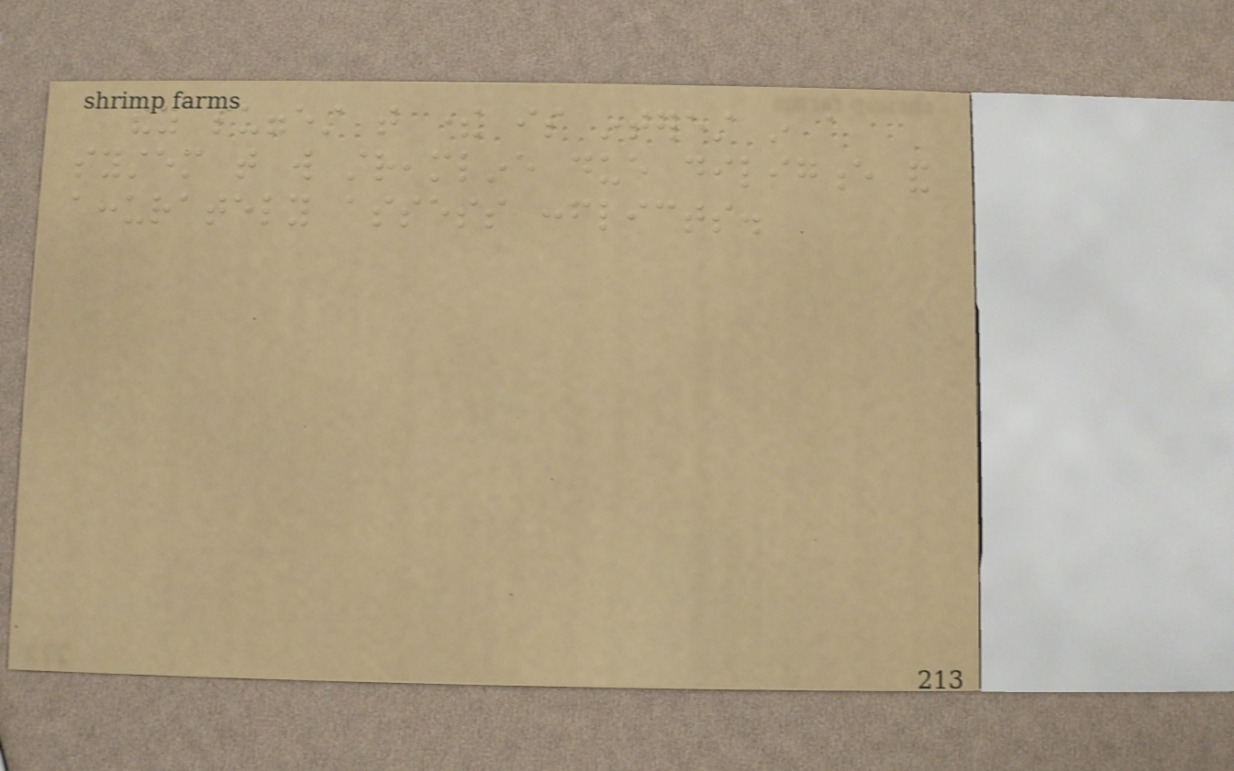they suggest that there is interest in a
system that will streamline due diligence and
accurately assess conflicts.
